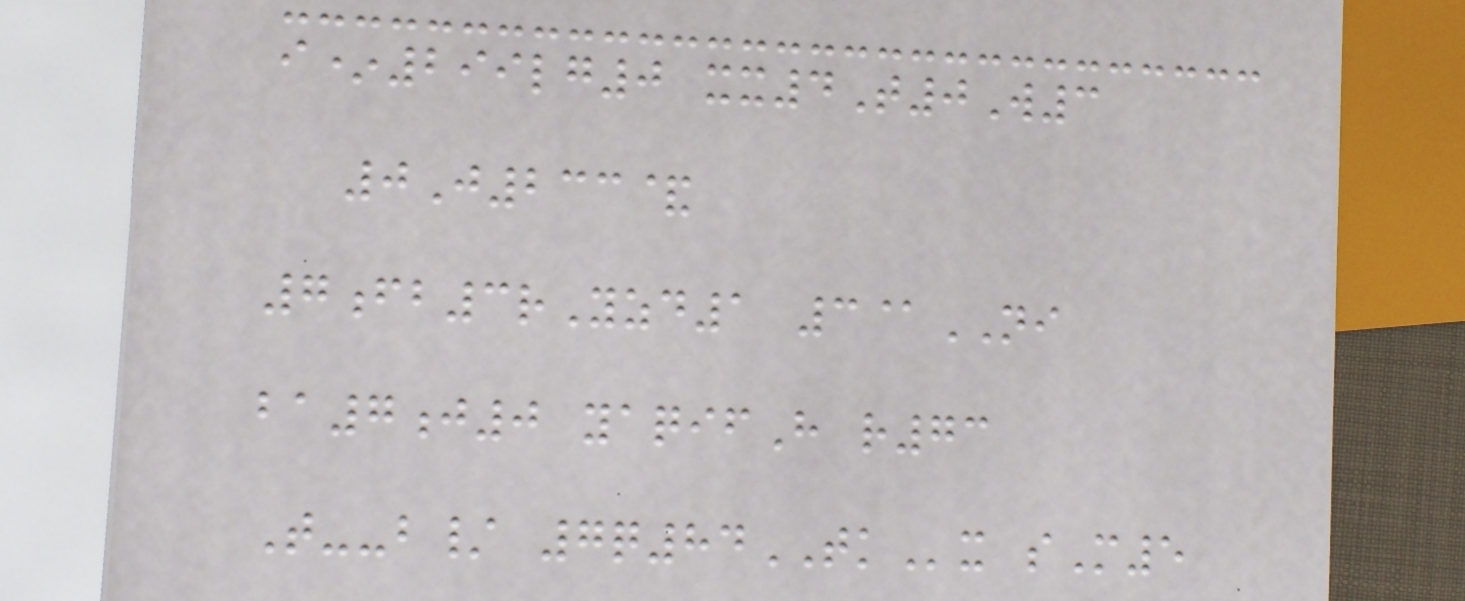i*299lg0 xx4T0W3
0J233&
7fb3rYzd1 3@NI
ba7j0 yaqifH r73
T--b/ 7q84TKx sM5
